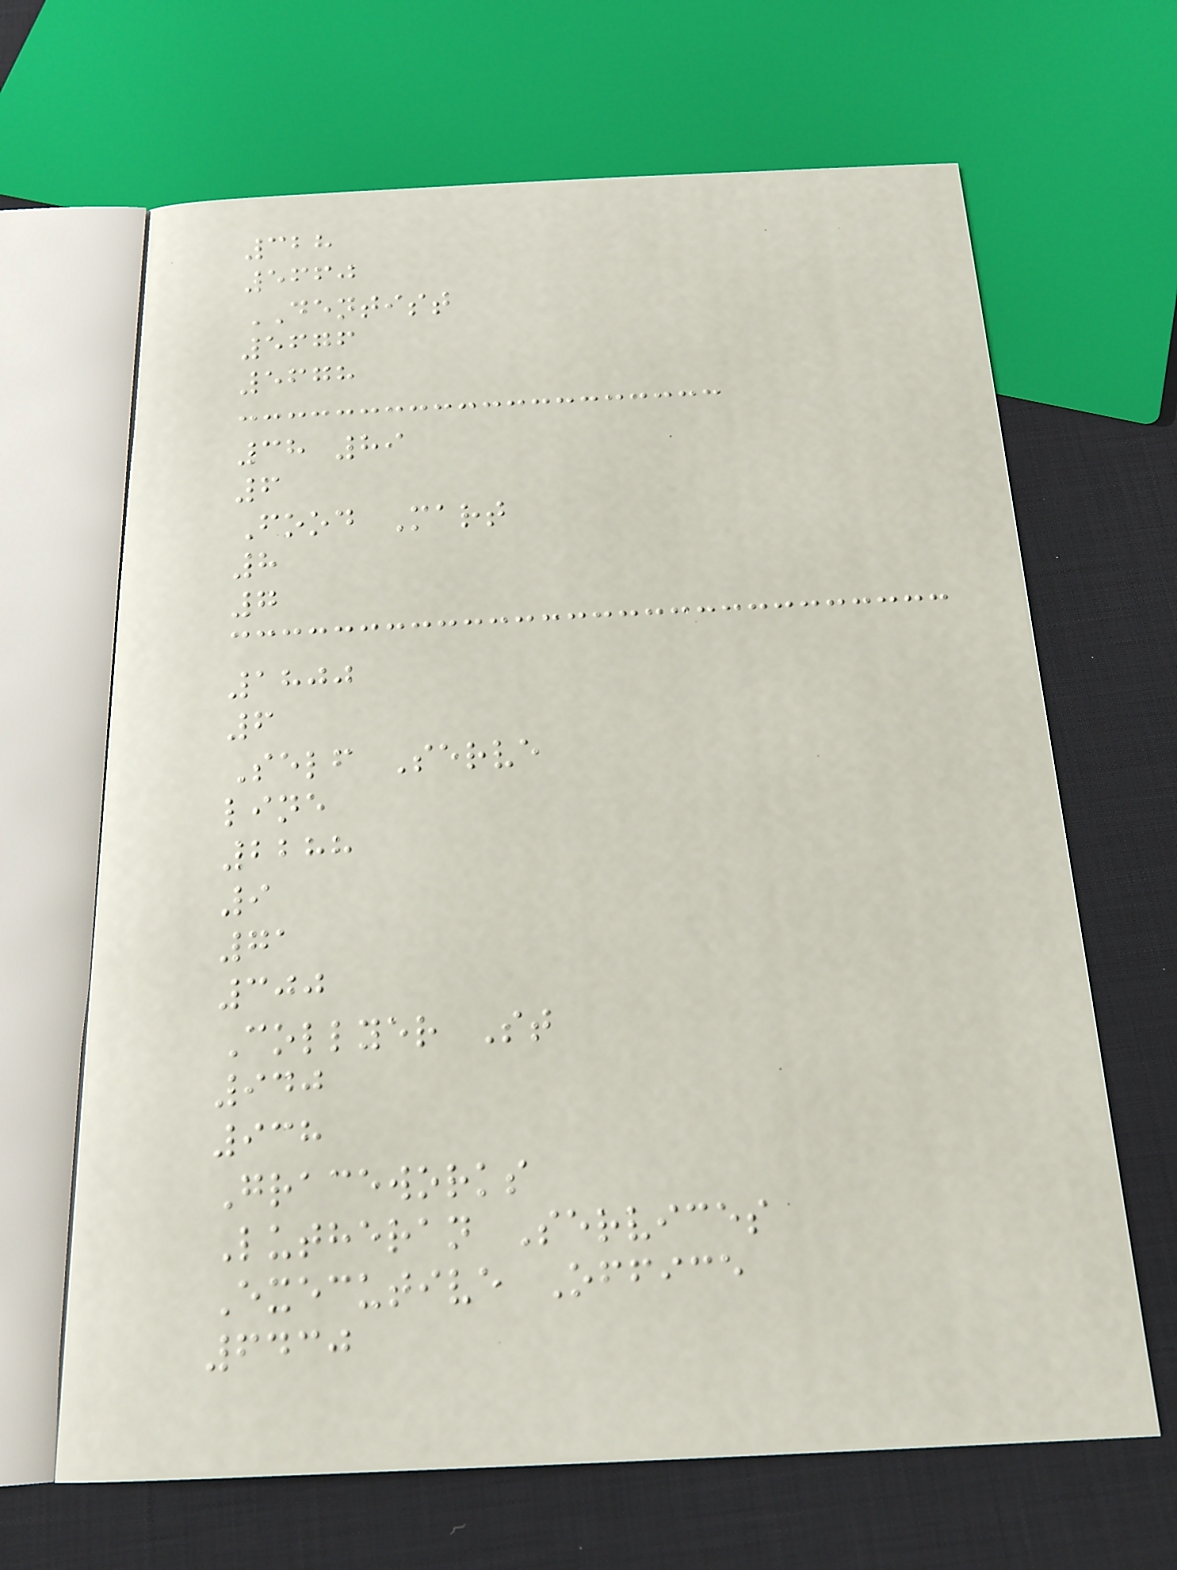328
5660
DENTIST
5676
5678
38 89
6
Food Mart
8
7
1800
6
Self Serve
line
2288
9
71
300
Collyer St
940
938
Graceworks
Lutheran Services
Executive Office
6430
